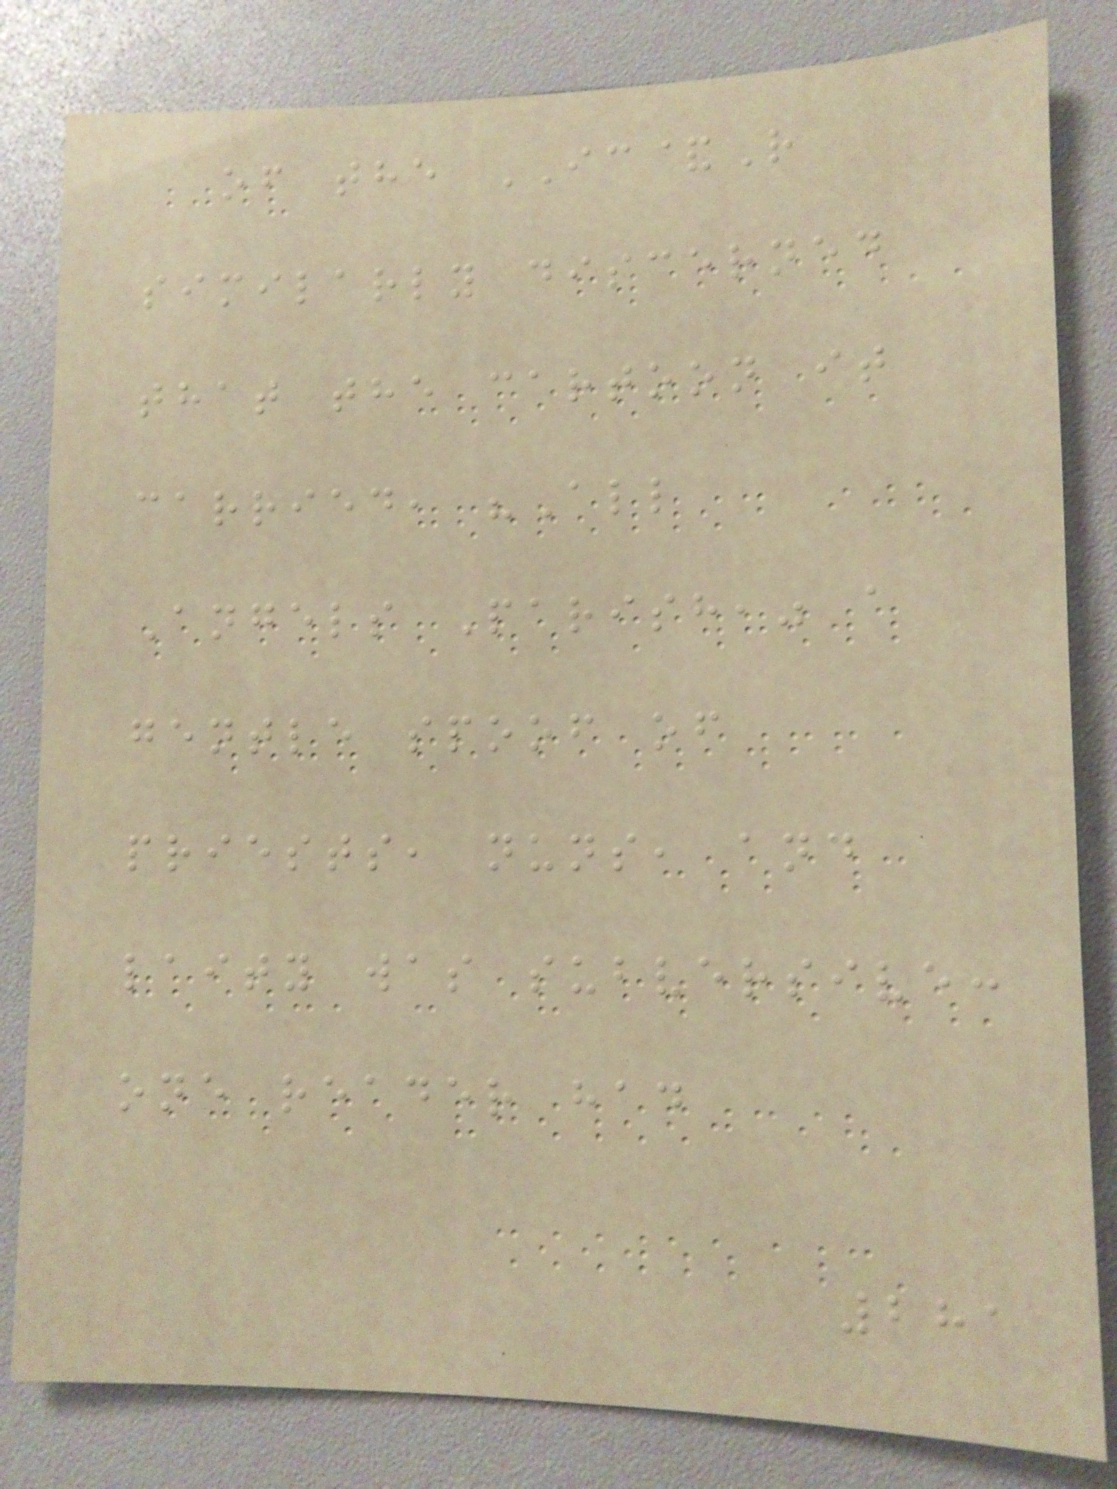of the IC&R
similarly discerned
that the cartoon it
carried, "All
Angels Parish," a
gentle spoof of
priests, nuns, and
laity was subversive:
one reader had
281
